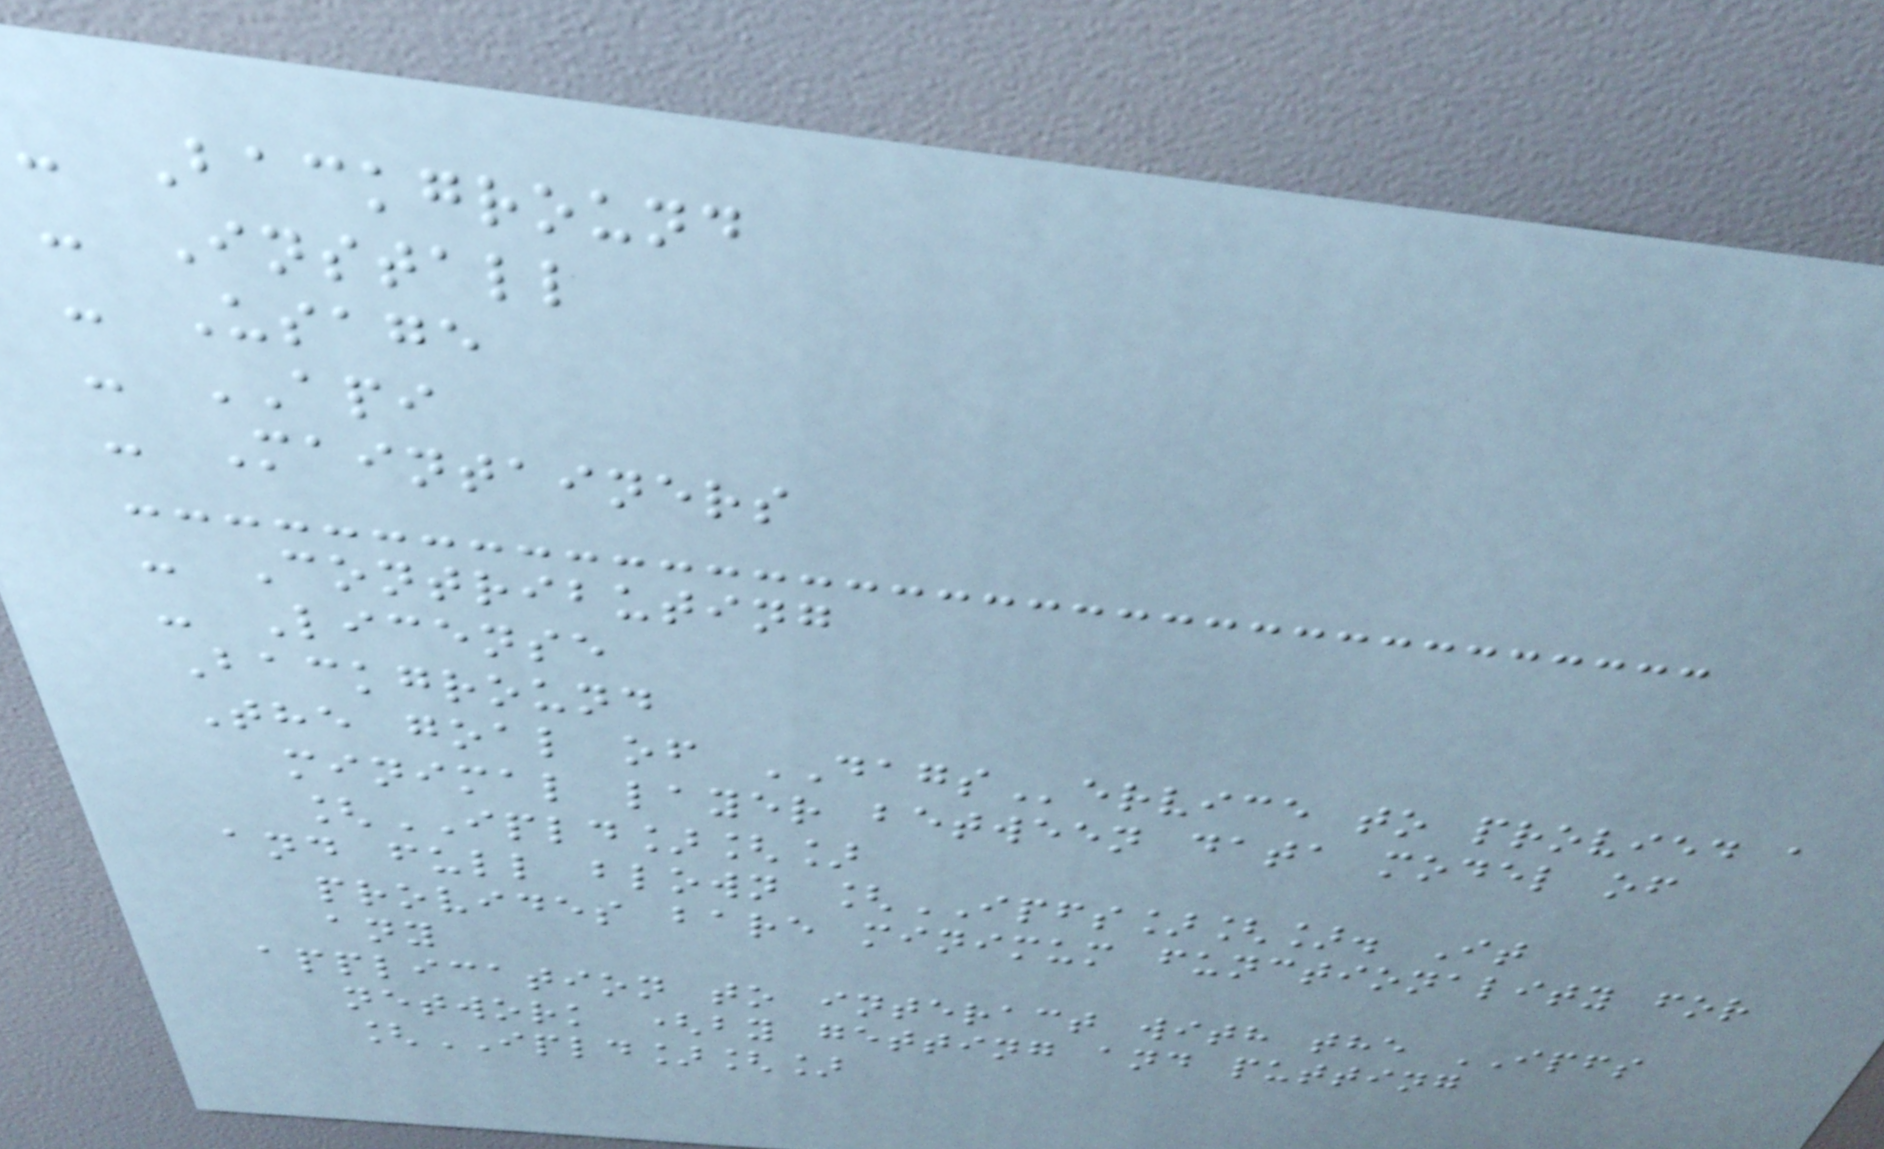- Background
- Install
- Usage
- API
- Maintainers
- Contributing
- License
Background
The goal of DAGService to provied a
minimal layer between data model of
[IPLD][]
and full blown [IPFS][]. It
provides bare minimum functionality for
any
application to interact with the IPFS
network (by getting and putting
[IPLD][]
